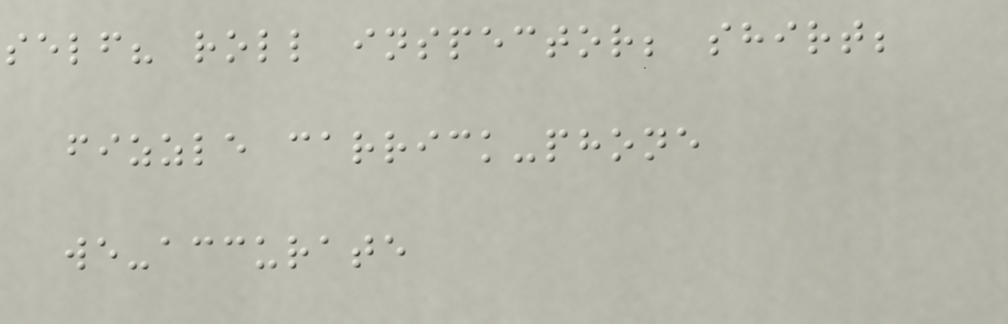self? roll inspector; shirt;
fizzle carrick-phone
we-accurate
